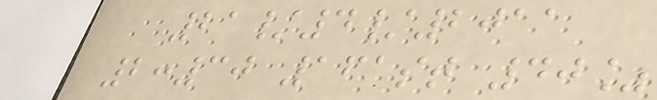21/4/2011
2:30 161st 40%
